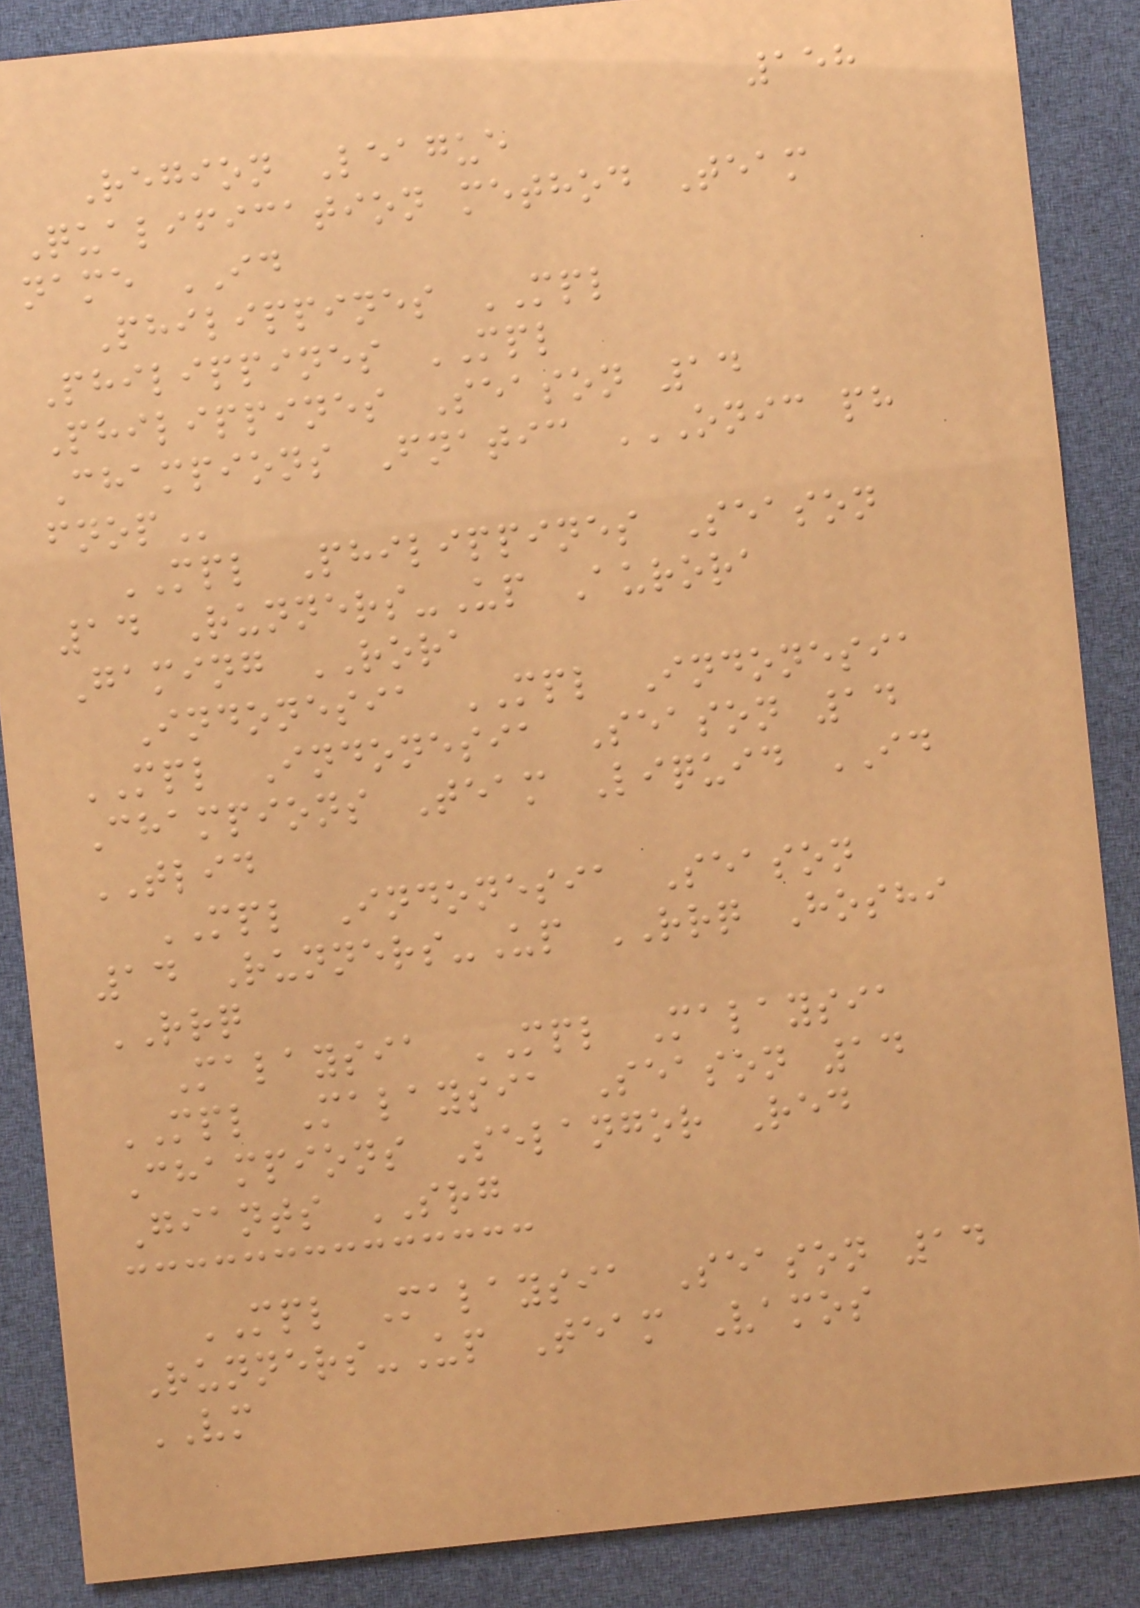158
Region League
Qualification method Team
name ID
Philippines MPL
Philippines MPL
Philippines Season 14
Champions Fnatic ONIC PH
FNOP
MPL Philippines Season
14 Runners-Up Aurora
Gaming RORA
Indonesia MPL Indonesia
MPL Indonesia Season 14
Champions Team Liquid ID
TLID
MPL Indonesia Season
14 Runners-Up RRQ Hoshi
RRQ
Malaysia MPL Malaysia
MPL Malaysia Season 14
Champions Selangor Red
Giants SRG
MPL Malaysia Season 14
Runners-Up Team Vamos
VM
